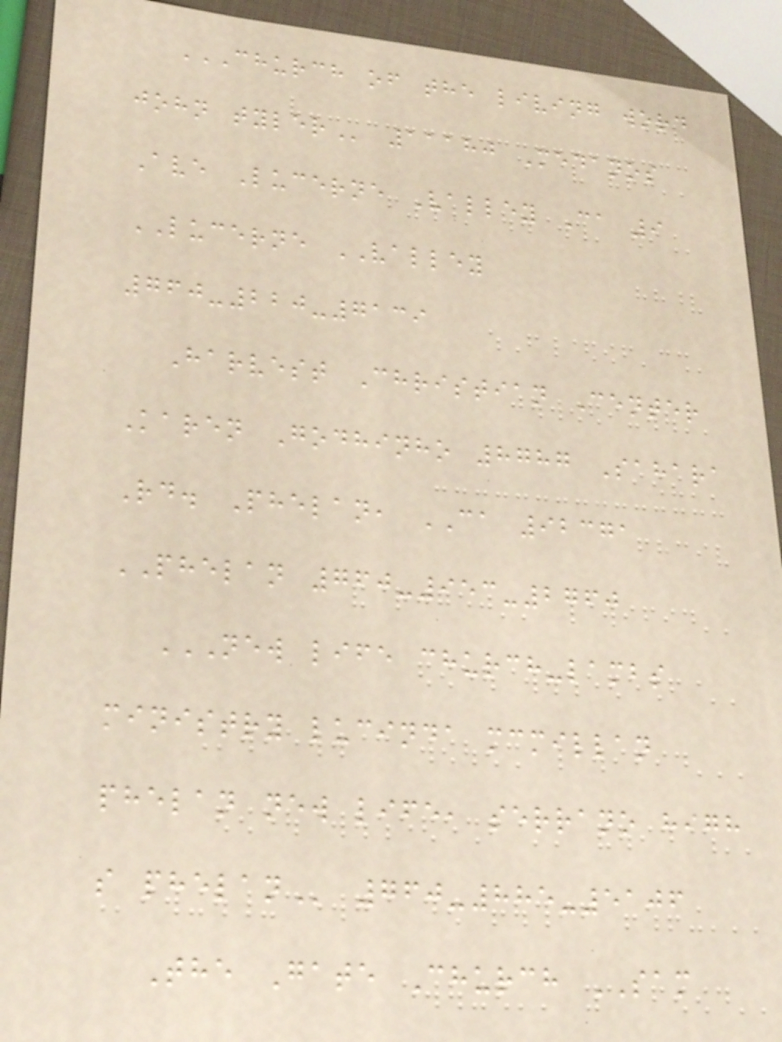CHURCH OF THE LIVING WORD
JOHN TYLER 11180 Medanos
Ave Lucerne Valley Ca 9
LUCERNE VALLEY
760-220-7139
Harvest Christian Center
Karen Godhinho 8787 Sahara
Rd. Phelan, CA 92371
PHELAN 760-953-2760
NEW LIFE CHURCH-LAMBS
MINISTRY LUCINDA MCMILLAN
PHELAN NEW LIFE, SERRANO HIGH
S PHELAN 760-885-5106
The Gate Church SAM
